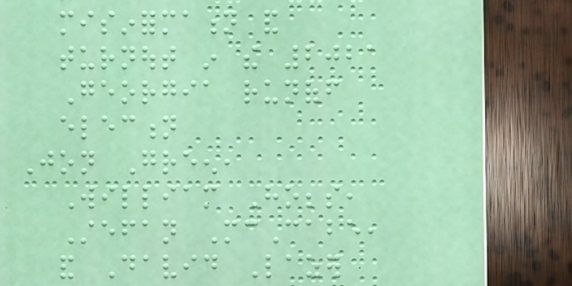misinformation and
turnout in the 2021
Georgia runoff
election
Jon Green,
William Hobbs,
Stefan McCabe,
and David Lazer
